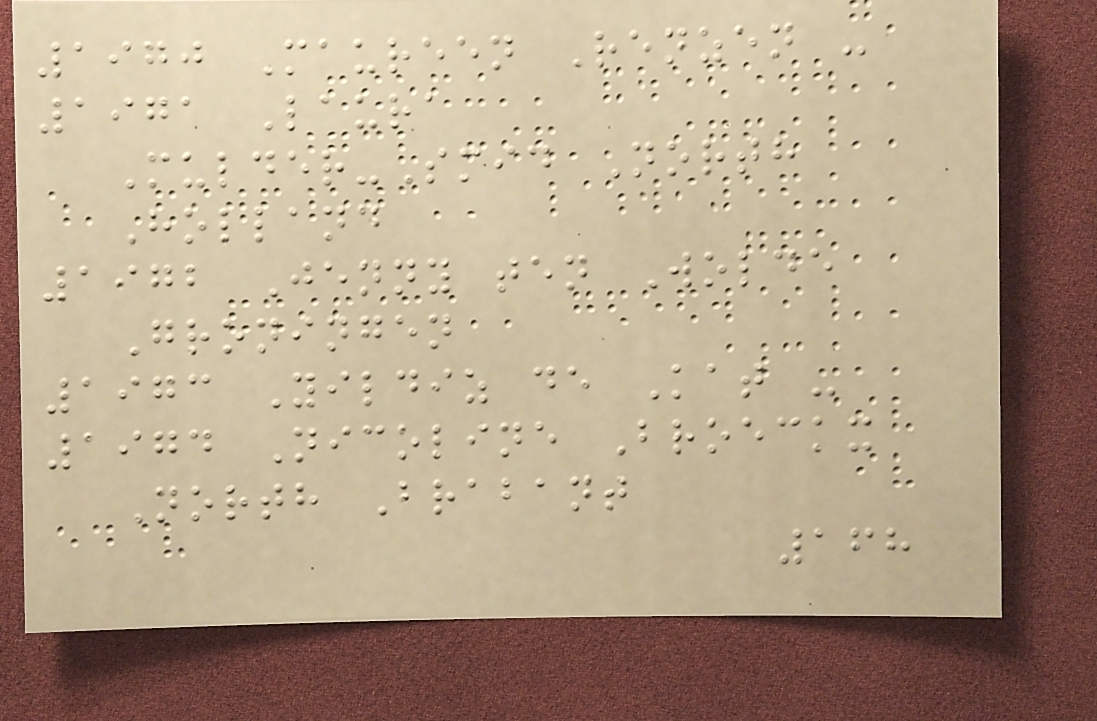1970 Maureen Renzen -
1971 Laura
Mulder-Smid North
Holland
1972 Jenny ten Wolde
Groningen
1973 Yildiz de Kat -
1974 Nicoline Broeckx
North Brabant
168
